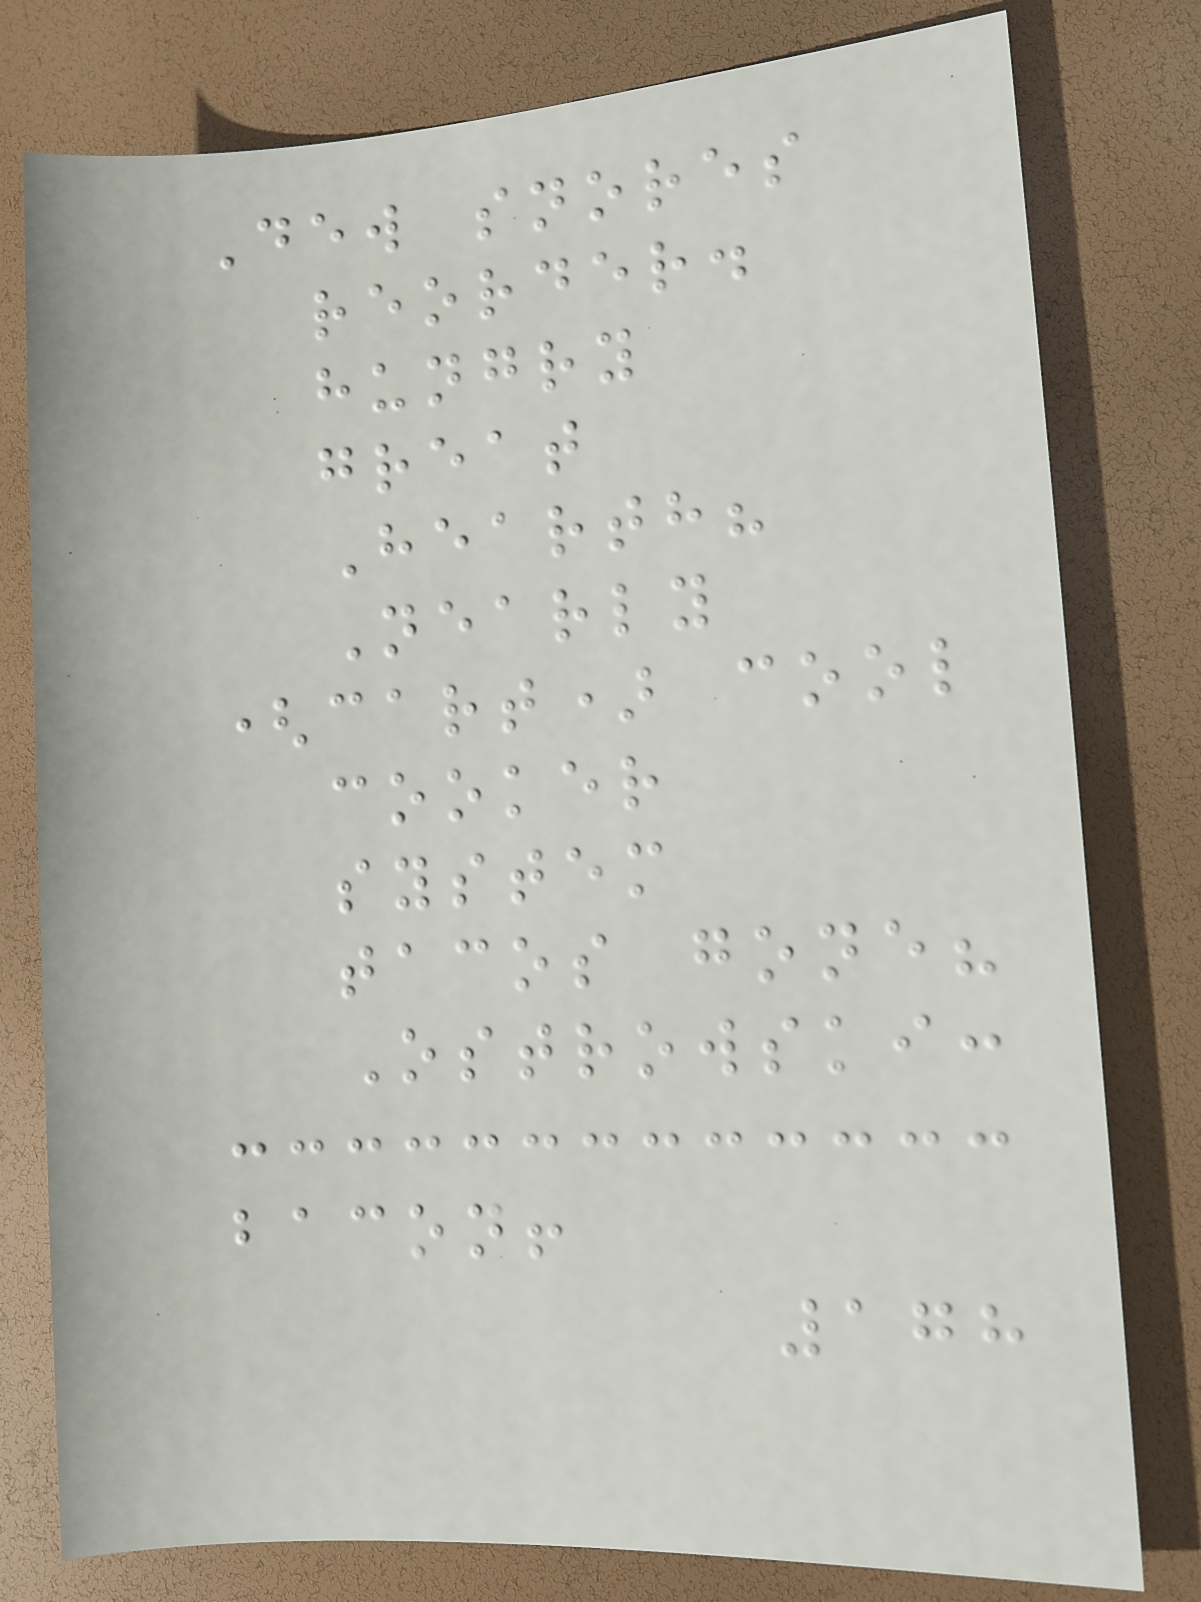Dew snores
reorder.
hungry
great
Hearth?
Nearly
(cart) cool
cooker
system
tacos gone?
Ostrowski:
bacon!
178
